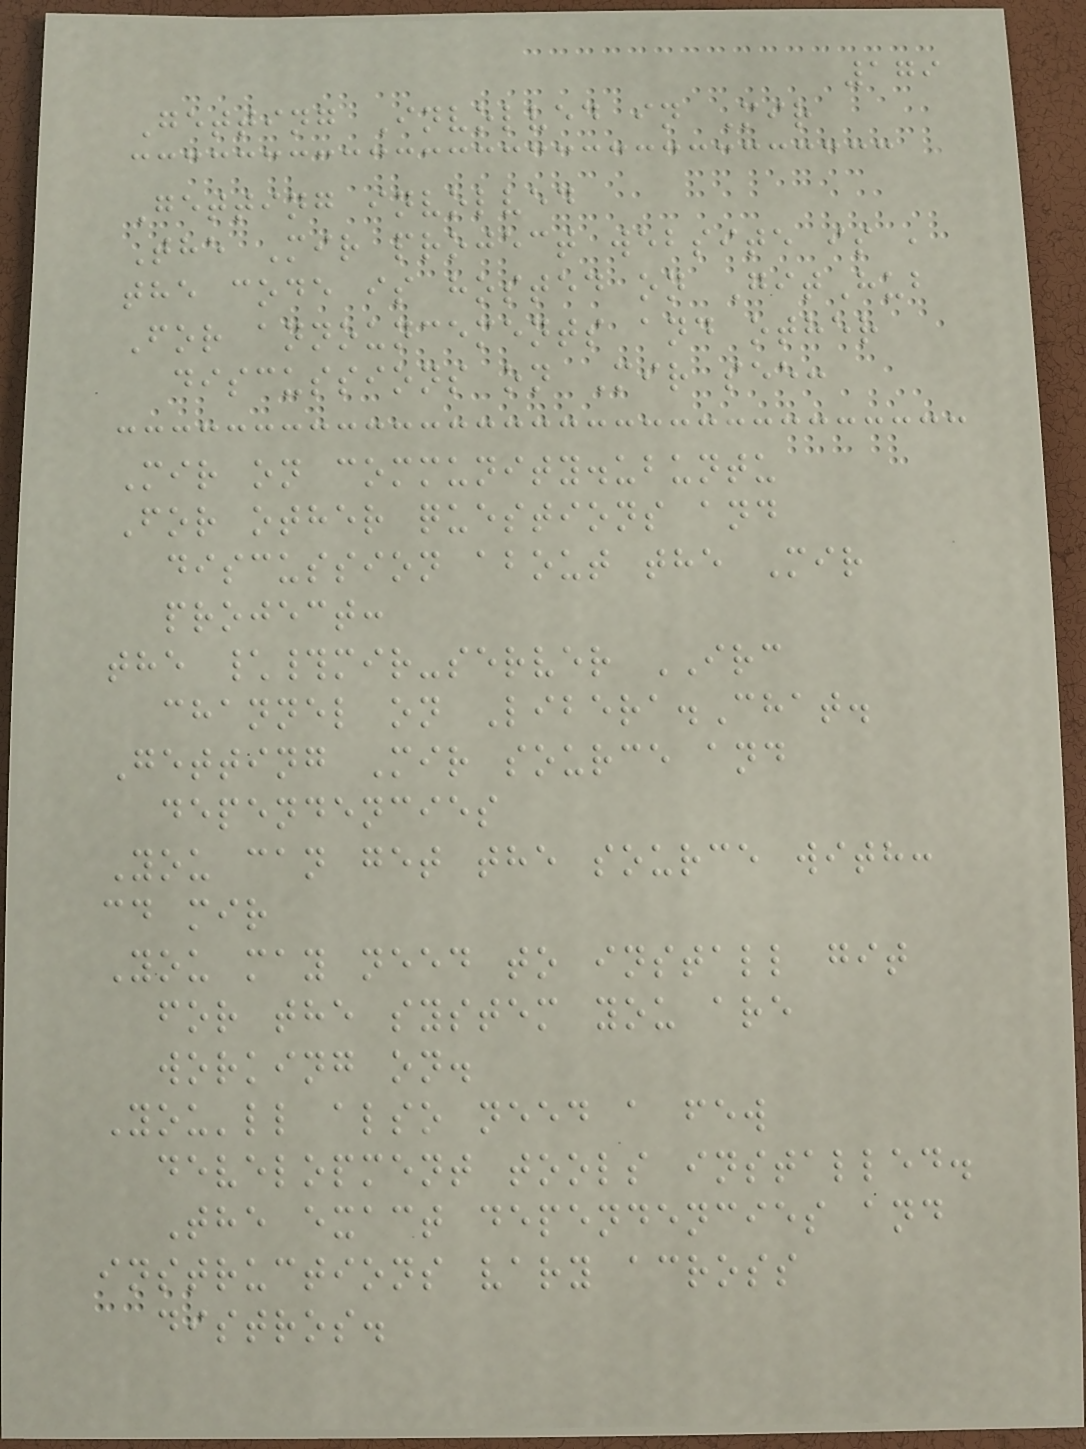179
Getting Involved in Mir
Getting involved
The Mir project website is ,
the code is hosted on GitHub
For announcements and other
discussions on Mir see:
Mir on community.ubuntu
For other questions and
discussion about the Mir
project:
the \#mir-server IRC
channel on Libera.Chat.
Getting Mir source and
dependencies
You can get the source with:
cd mir
You may need to install git
for the system you are
working on.
You'll also need a few
development tools installed.
The exact dependencies and
instructions vary across
distros.
